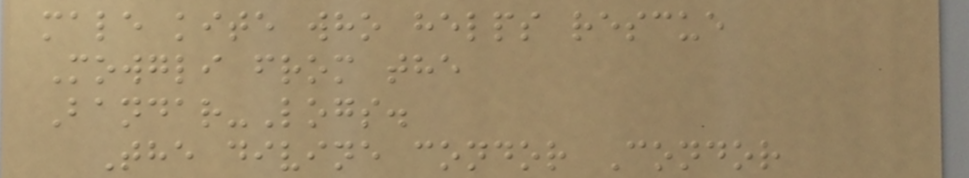male kite who helps rescue
Mowgli from the
Bandar-Logs.
The divine condor Condor
